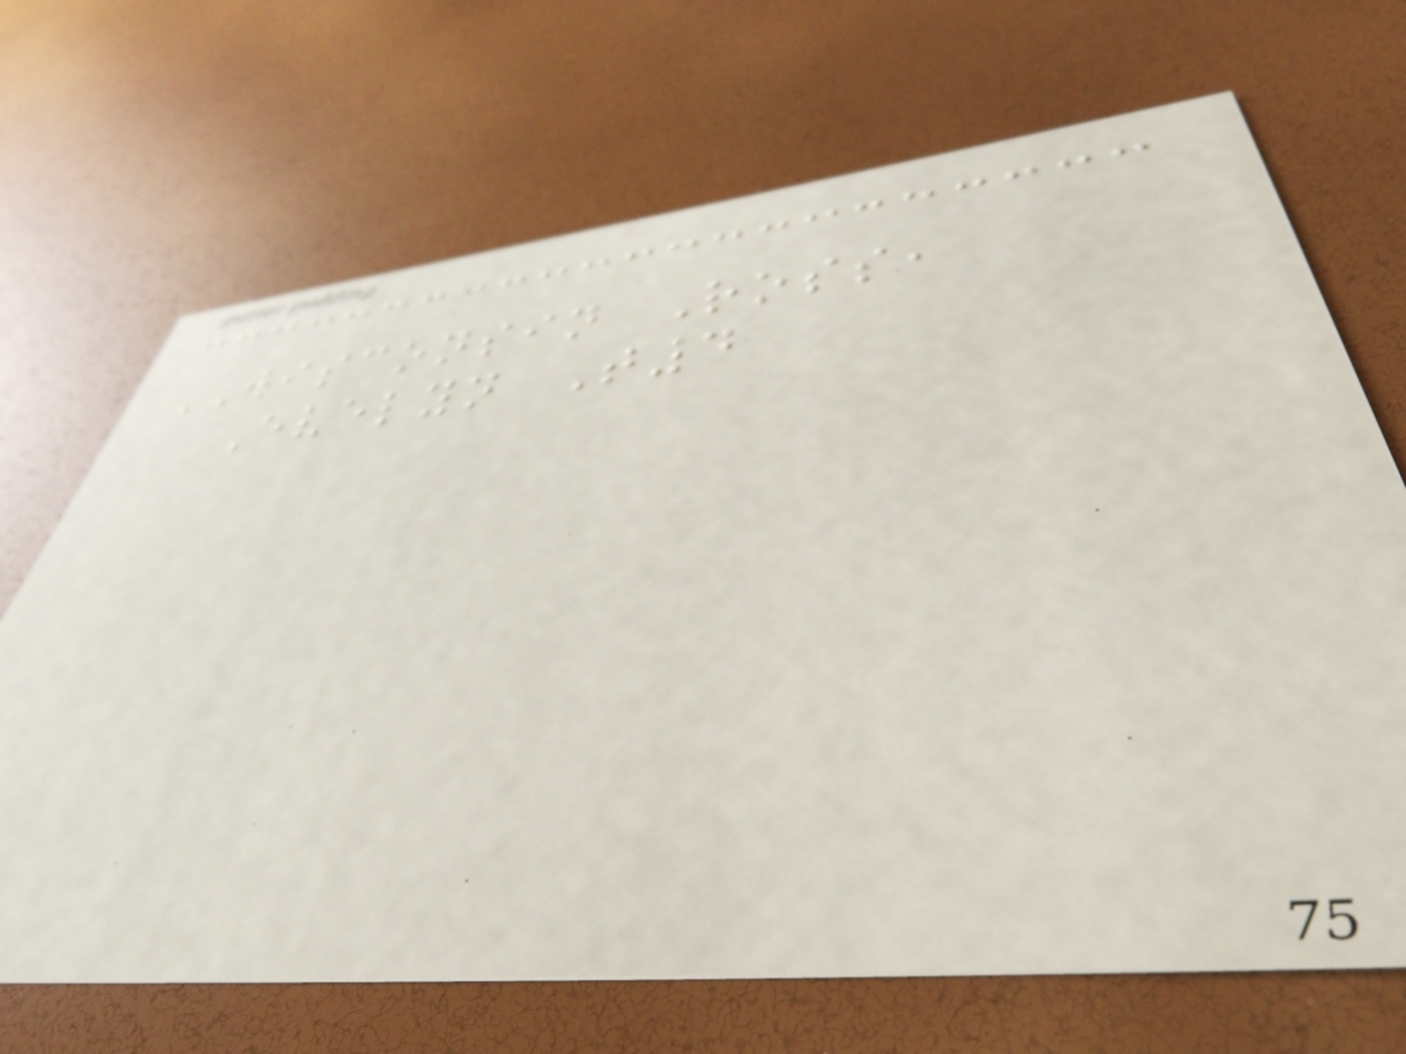WISCONSIN Ross,
Evelyn T4
